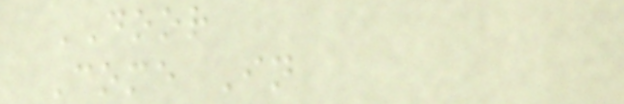DOOR
Come In
